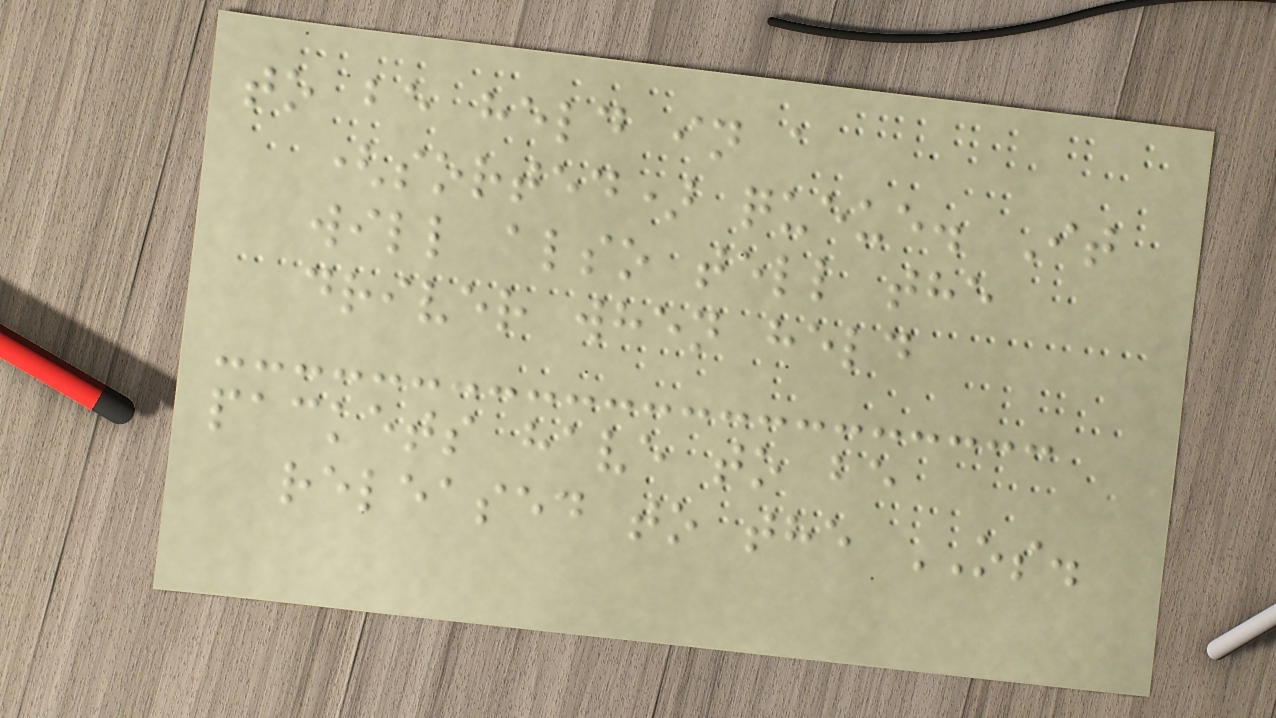to be held in a
(sorted) queue. It
will also tell the
driver when held
packets have to be
released to the OS.
